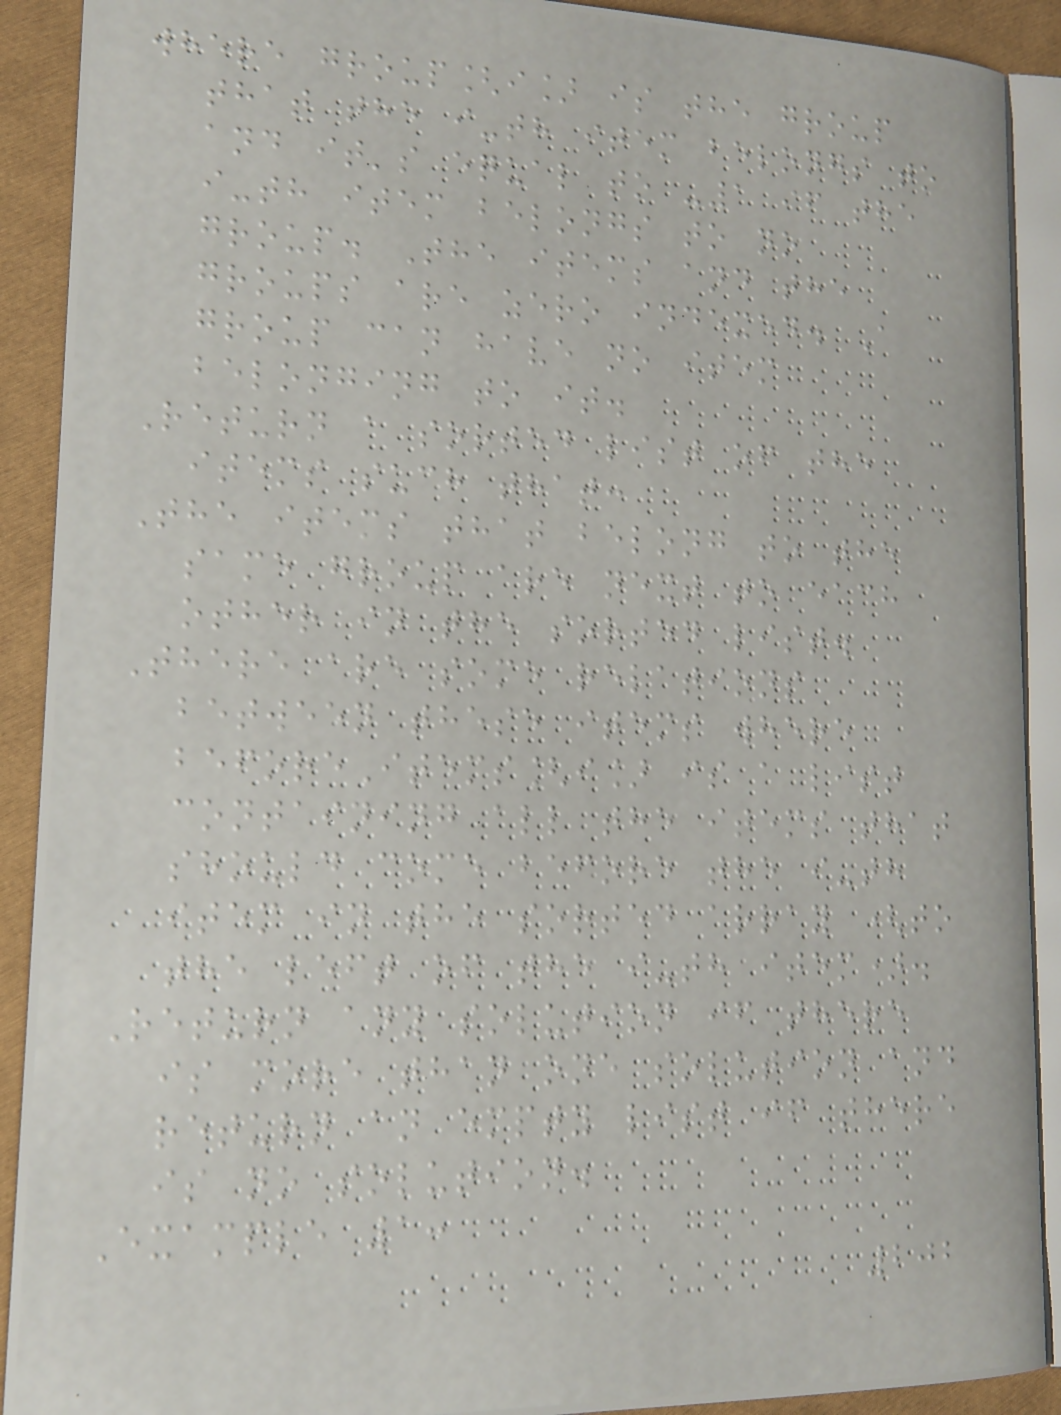where group[i] is the group
that the i-th item belongs to
and it's equal to -1 if the
i-th item belongs to no
group. The items and the
groups are zero indexed. A
group can have no item
belonging to it.
Return a sorted list of the
items such that:
The items that belong to the
same group are next to each
other in the sorted list.
There are some relations
between these items where
beforeItems[i] is a list
containing all the items that
should come before the i-th
item in the sorted array (to
the left of the i-th item).
Return any solution if there
is more than one solution and
return an empty list if there
is no solution.
Example 1:
202
